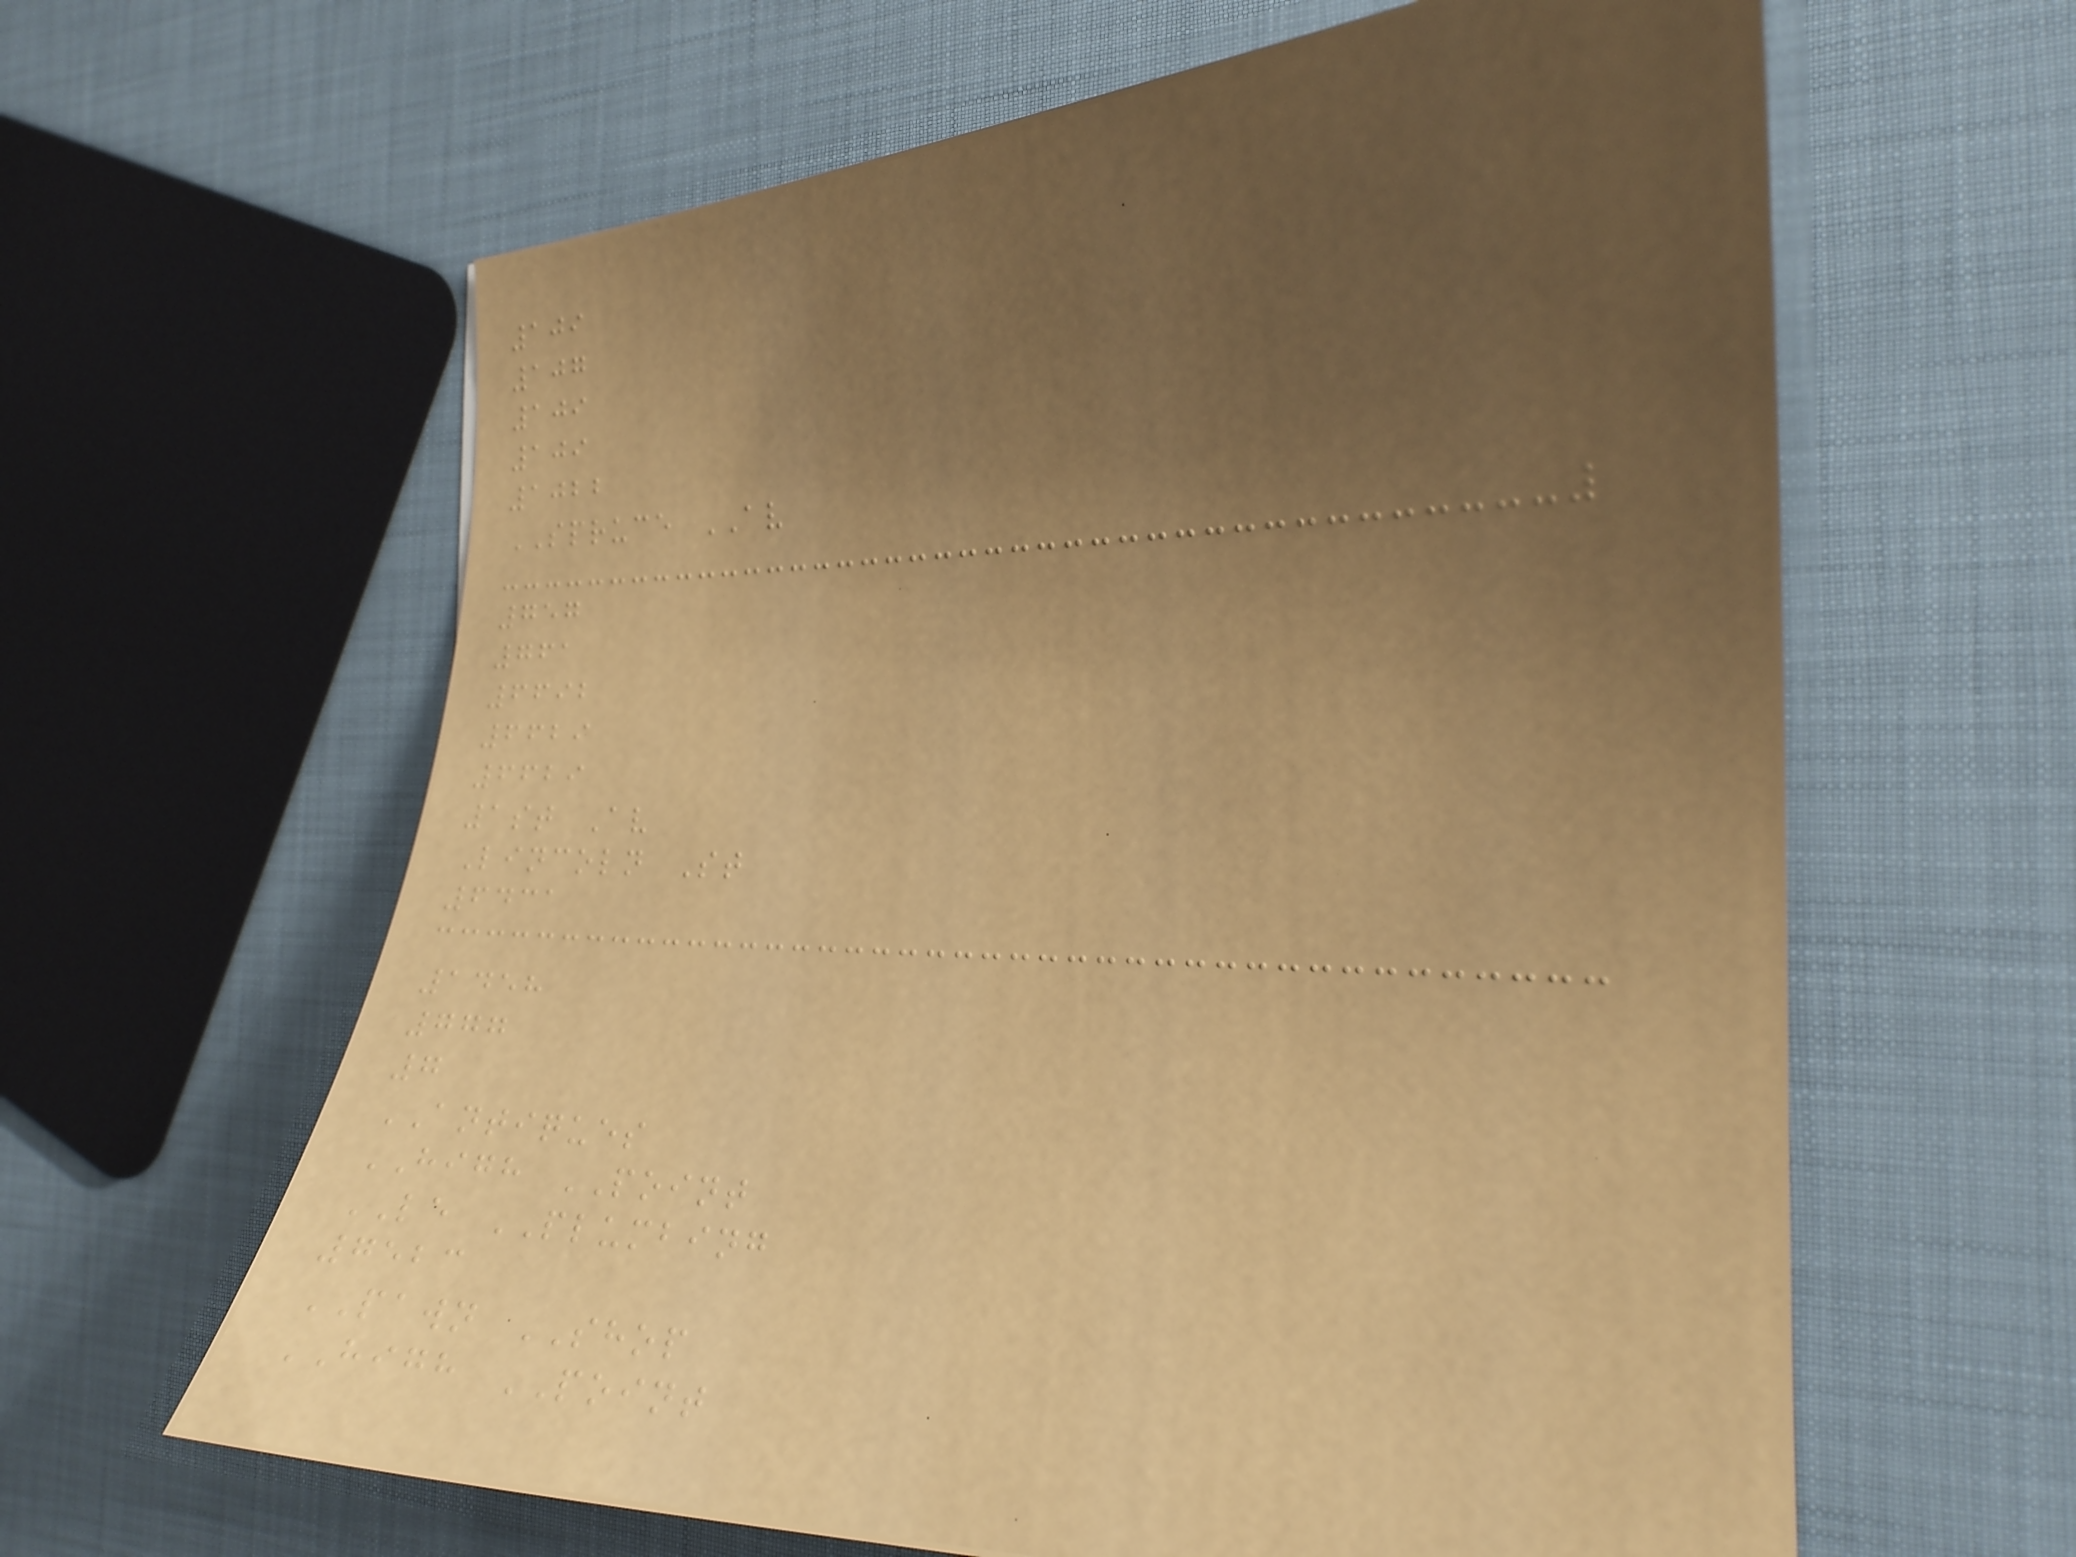109
107
109
109
1022
SPRUCE AV
757
761
6692
6629
6629
1st Av
Lincoln St
6431
1458
777
7
ANTIQUES
HIGH POINT
LE PLUMBING
7523
PAWN SHOP
HIGH POINT
